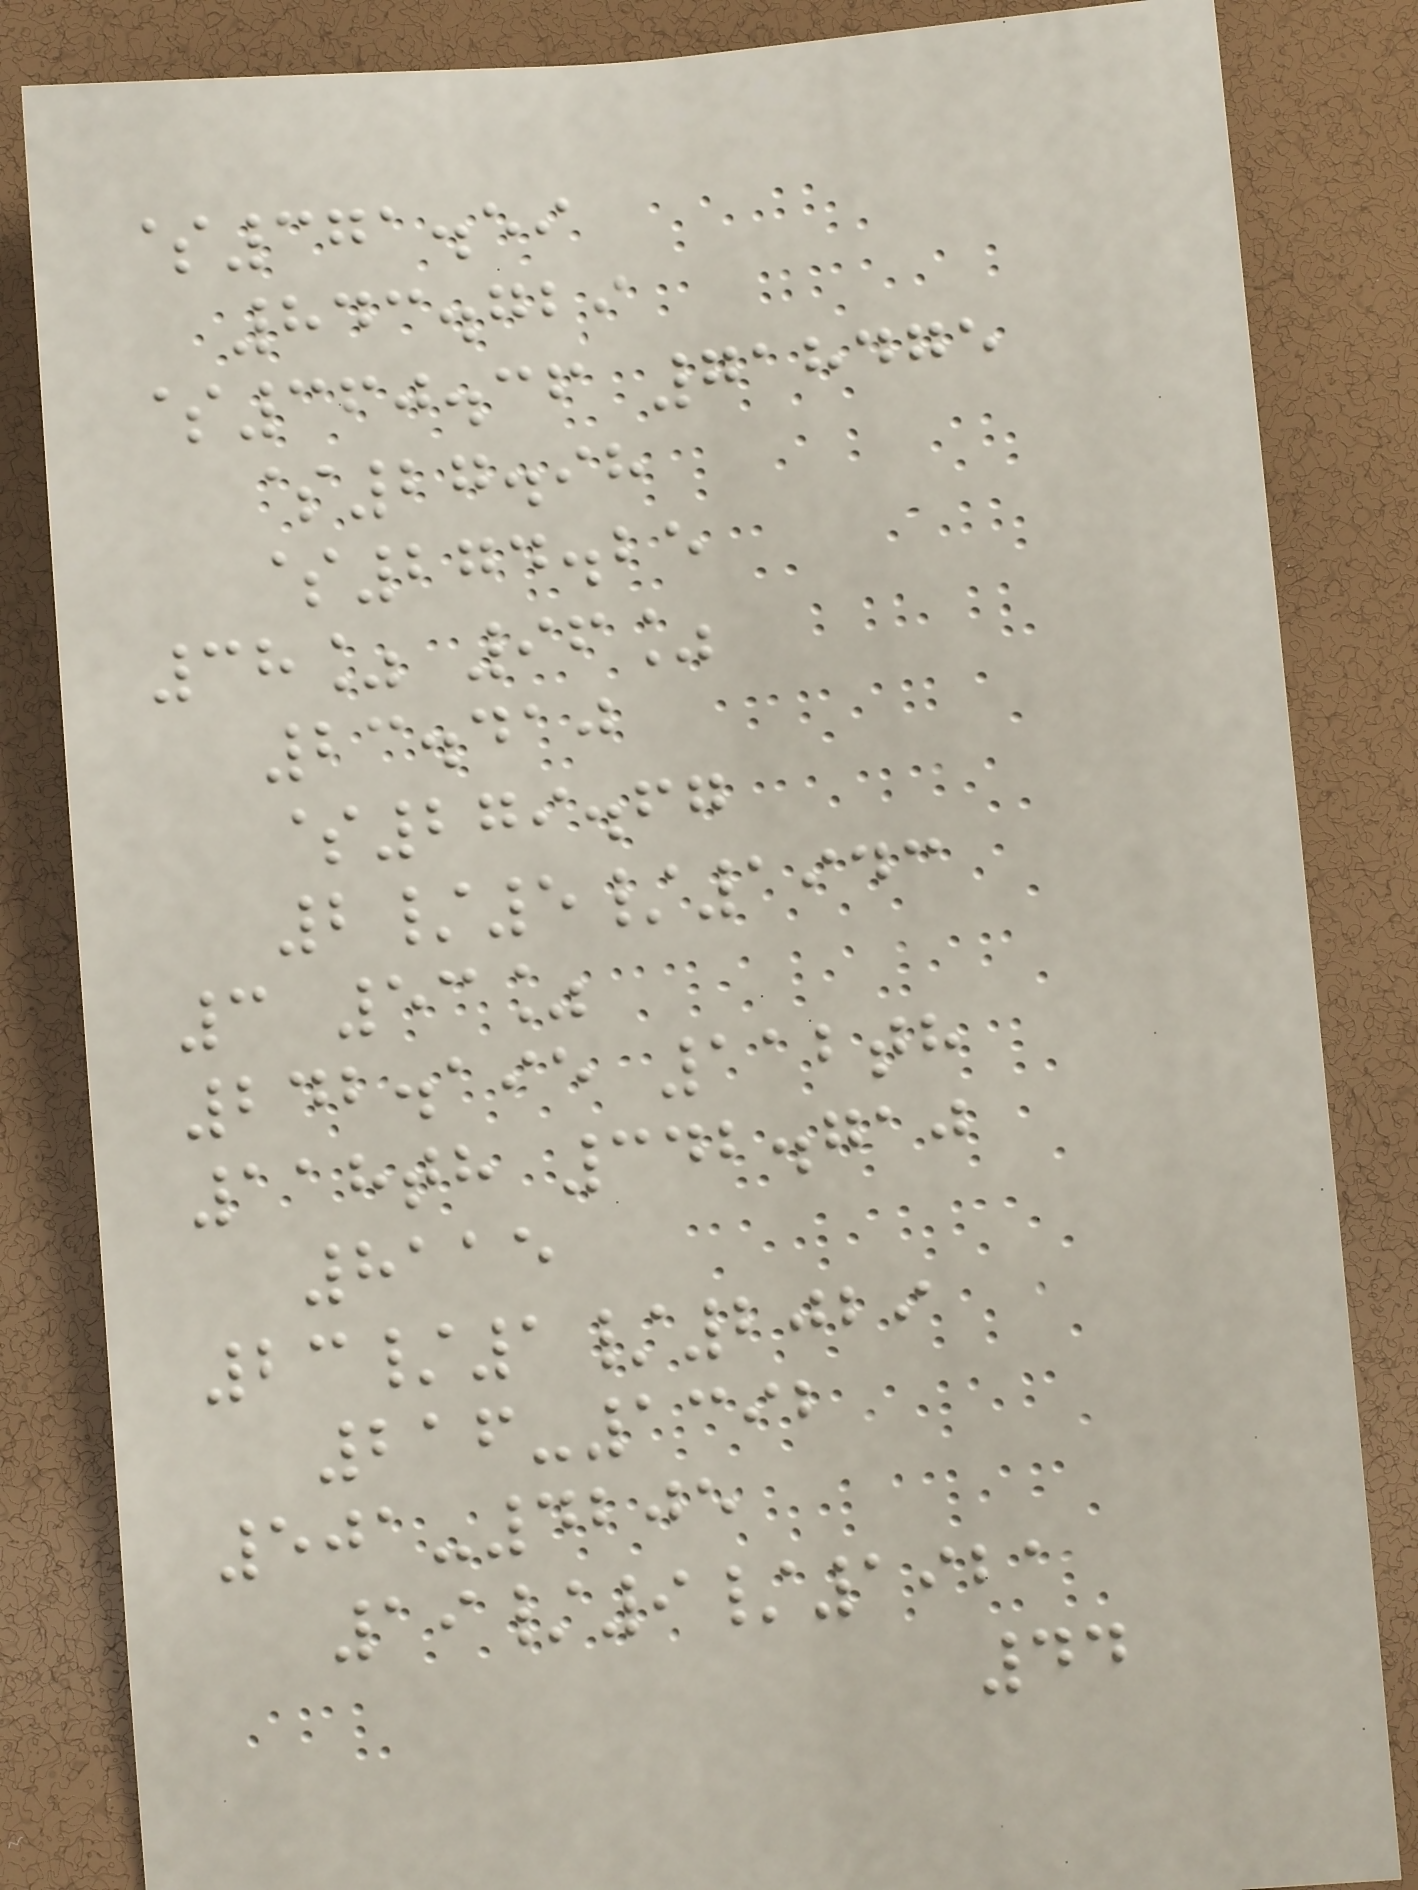$371.59
843.729
$360.36 718475
$27.98
$274.25
38% 96%
23.410
$279.67
2/5/1943
3 53%
242.195 112th
118th 342.710
8115
23/1/2029
216-1392
501-4205
19/9/1921
44
